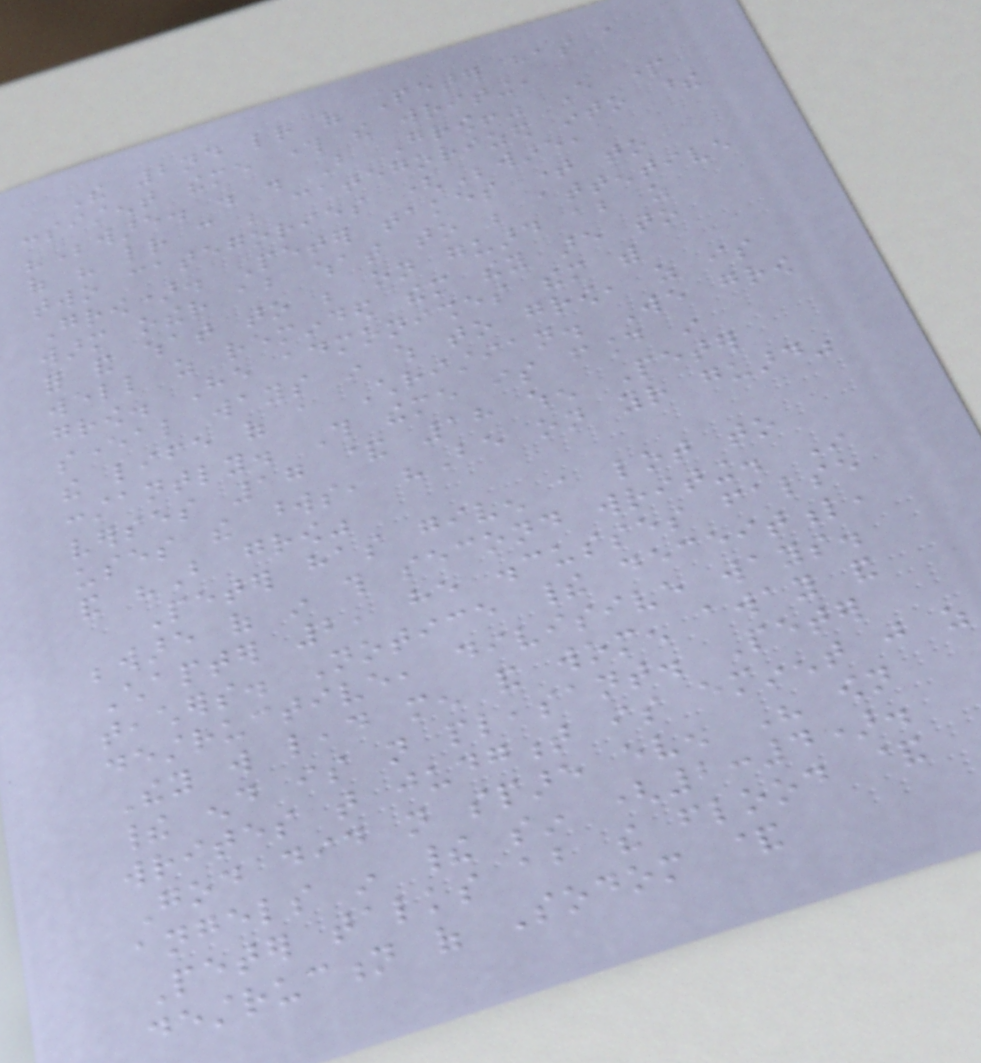The 2nd letter of Peter has a
consistent theme through the writing,
"Beware. . . But Grow!" Every part
of his letter can be categorized into these
two categories (Beware,
Grow). Peter takes time to
warm other about what to be attentive
for and what to be on guard about as
well as reminded them they are to
grow. He admonishes them with
several ways in which to grow, as is
the life of a Christian. We grow
constantly. This theme is found in
verses 17 & 18 when Peter
uses the words, "Be on your guard"
and "But grow"
Peter has given a lot to
beware of in this second writing. In
Chapter 2, he discusses false
teachers. Notice their deceitful,
destructive, divisive ways.
They will lead men and women away and
their end is not pleasant. Peter
writes that judgment is eminent just as
God did not spare even His own
angels in their sin (2:4).
Peter talks about the flood &
destruction of Sodom &
